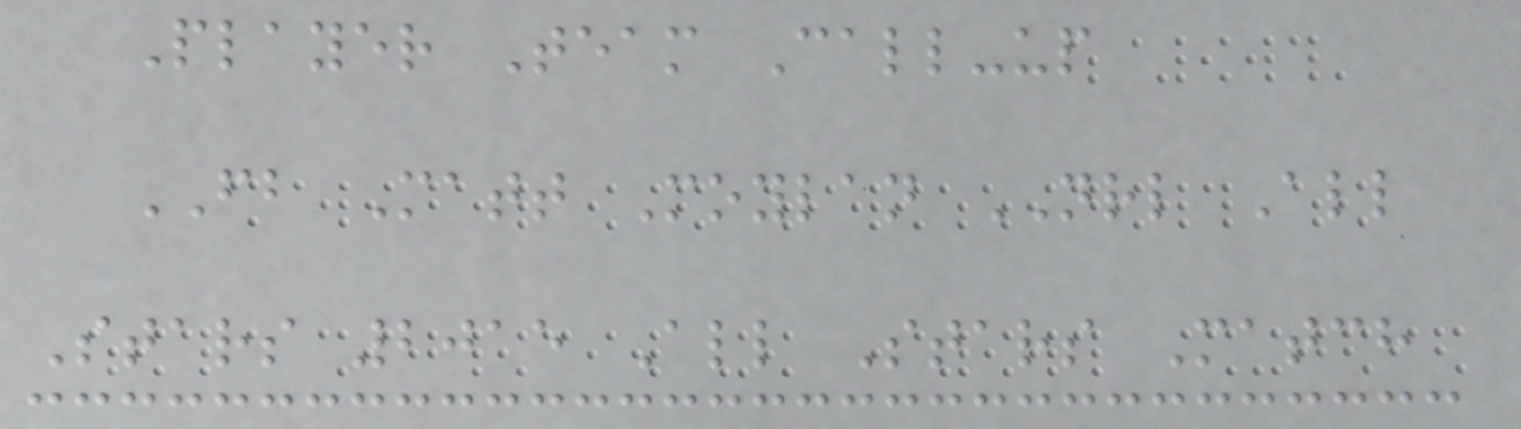Player Team Call-up
FB Matt Moylan NRL All
Stars 2015 All Stars Match
